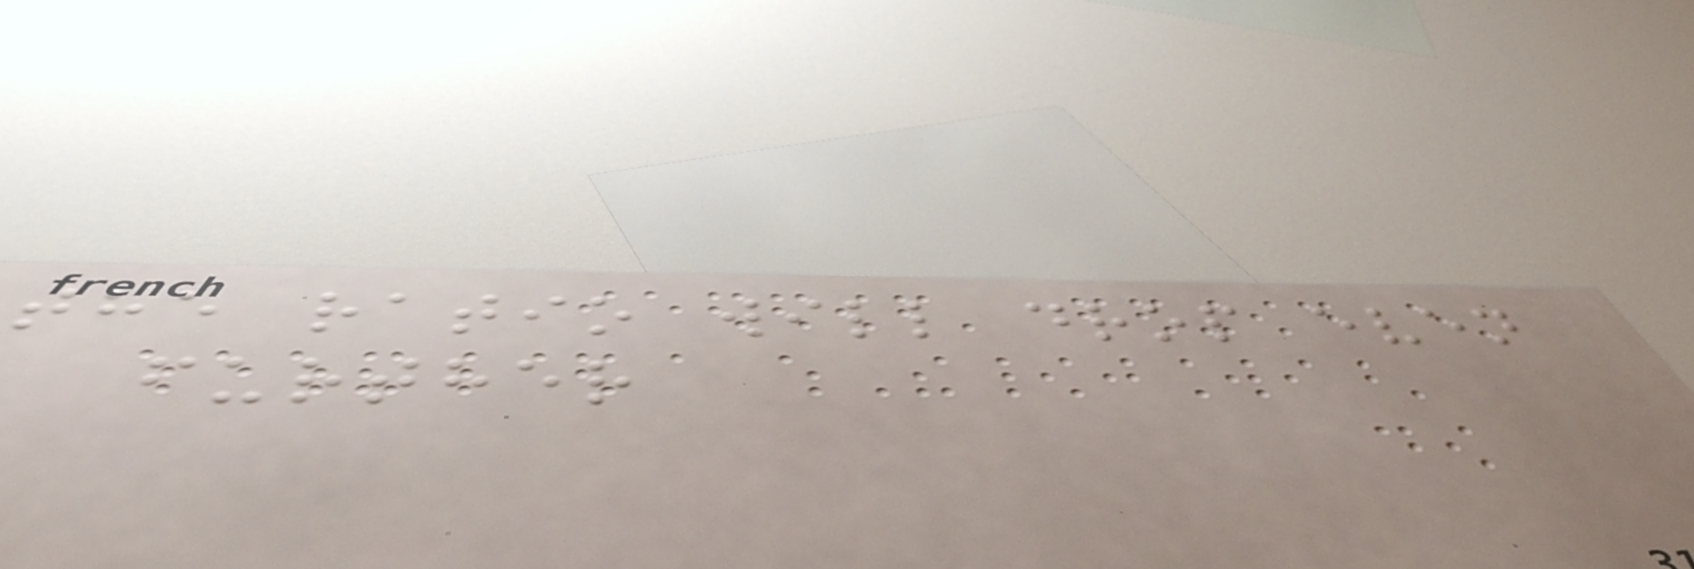the ratio will drop even
further
